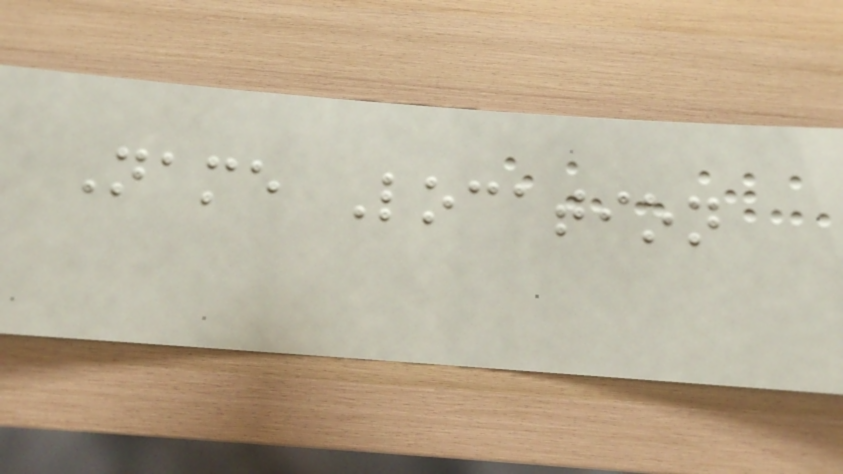Name Location
